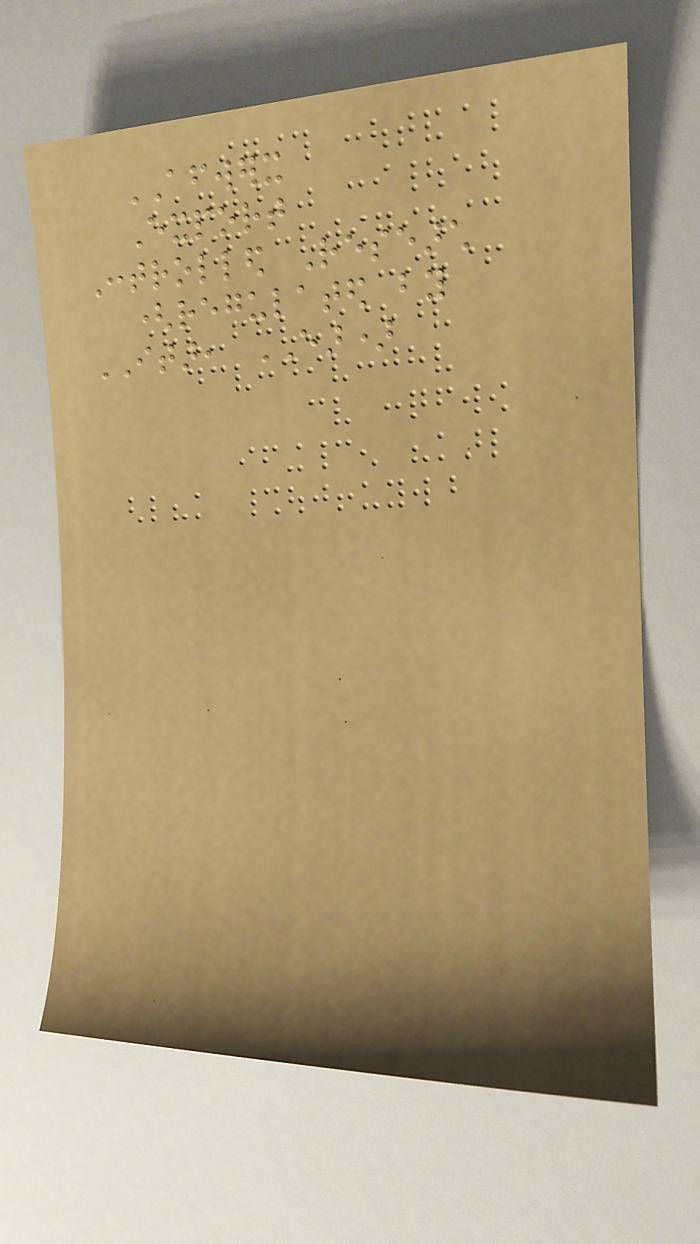AFWERX
Export
Controlled Research
(regulated by
ITAR, EAR)
